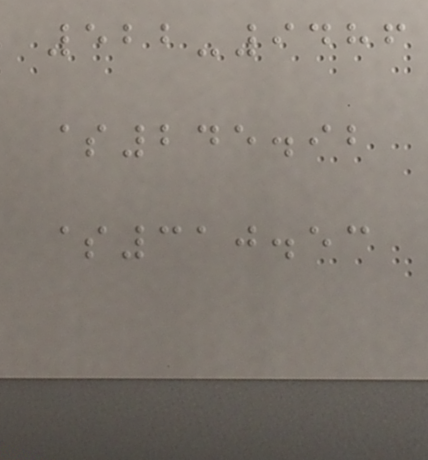522-9486
$245.92
$310.53
